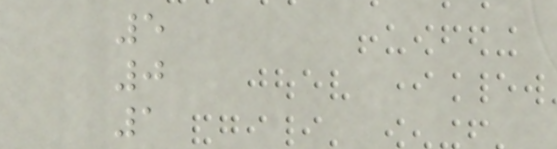5
0
1
